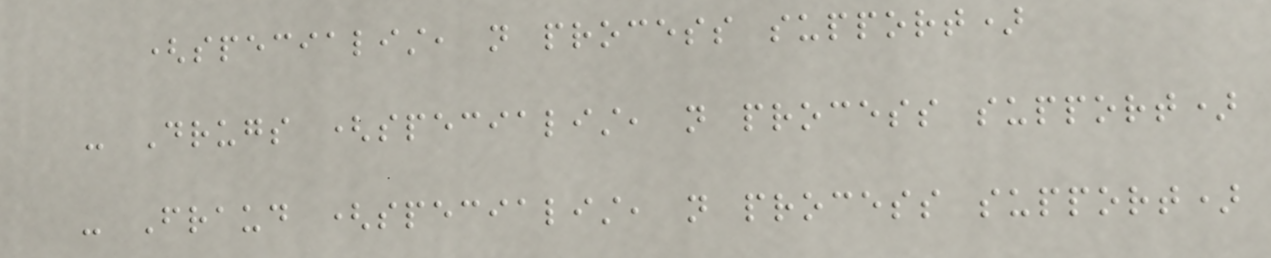(specialist, not process support)
- Drugs (specialist, not process support)
- Fraud (specialist, not process support)
